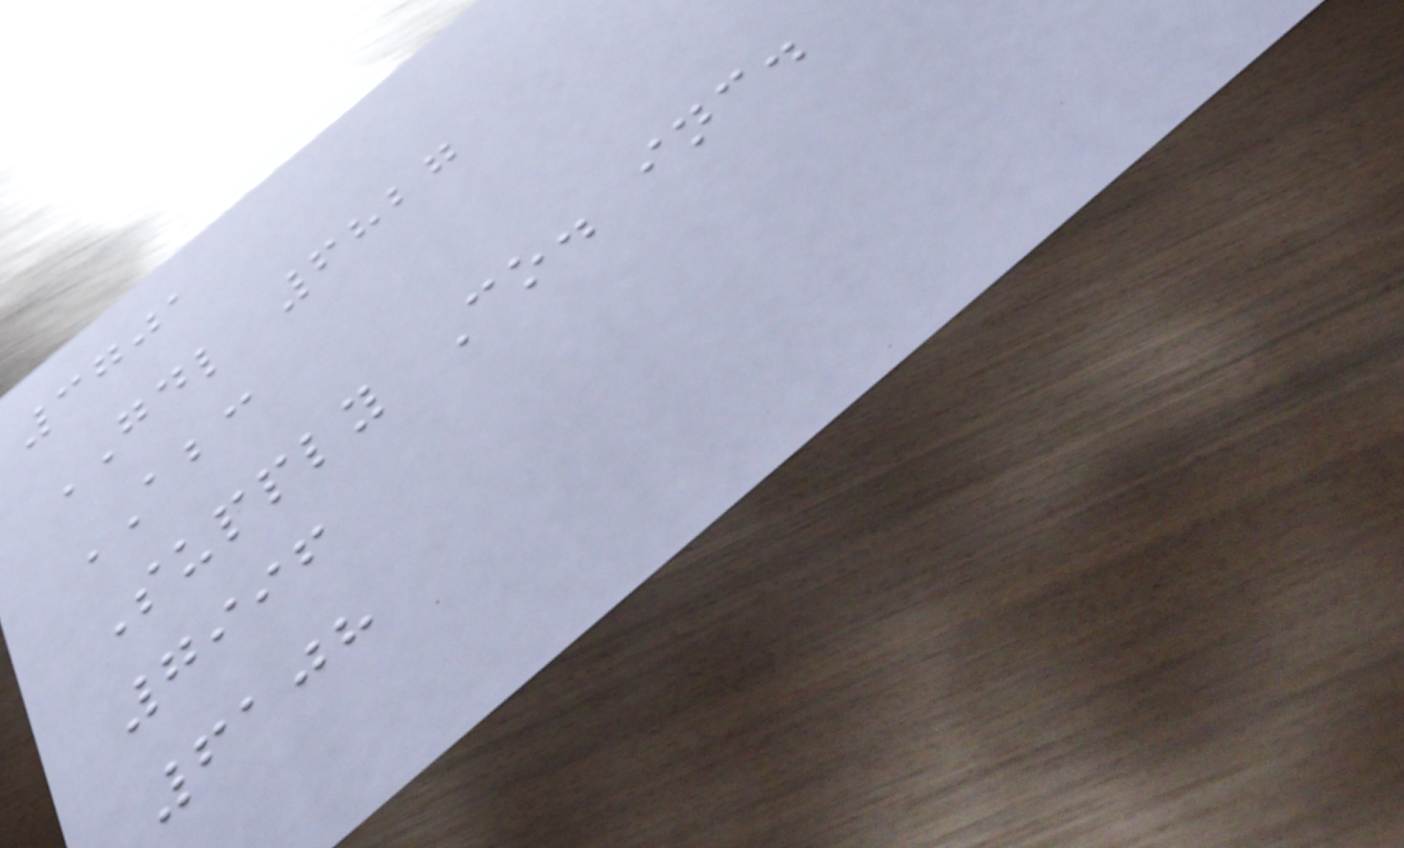3701
GDL 6827
ABC
Supply Co. inc.
7996
6108
